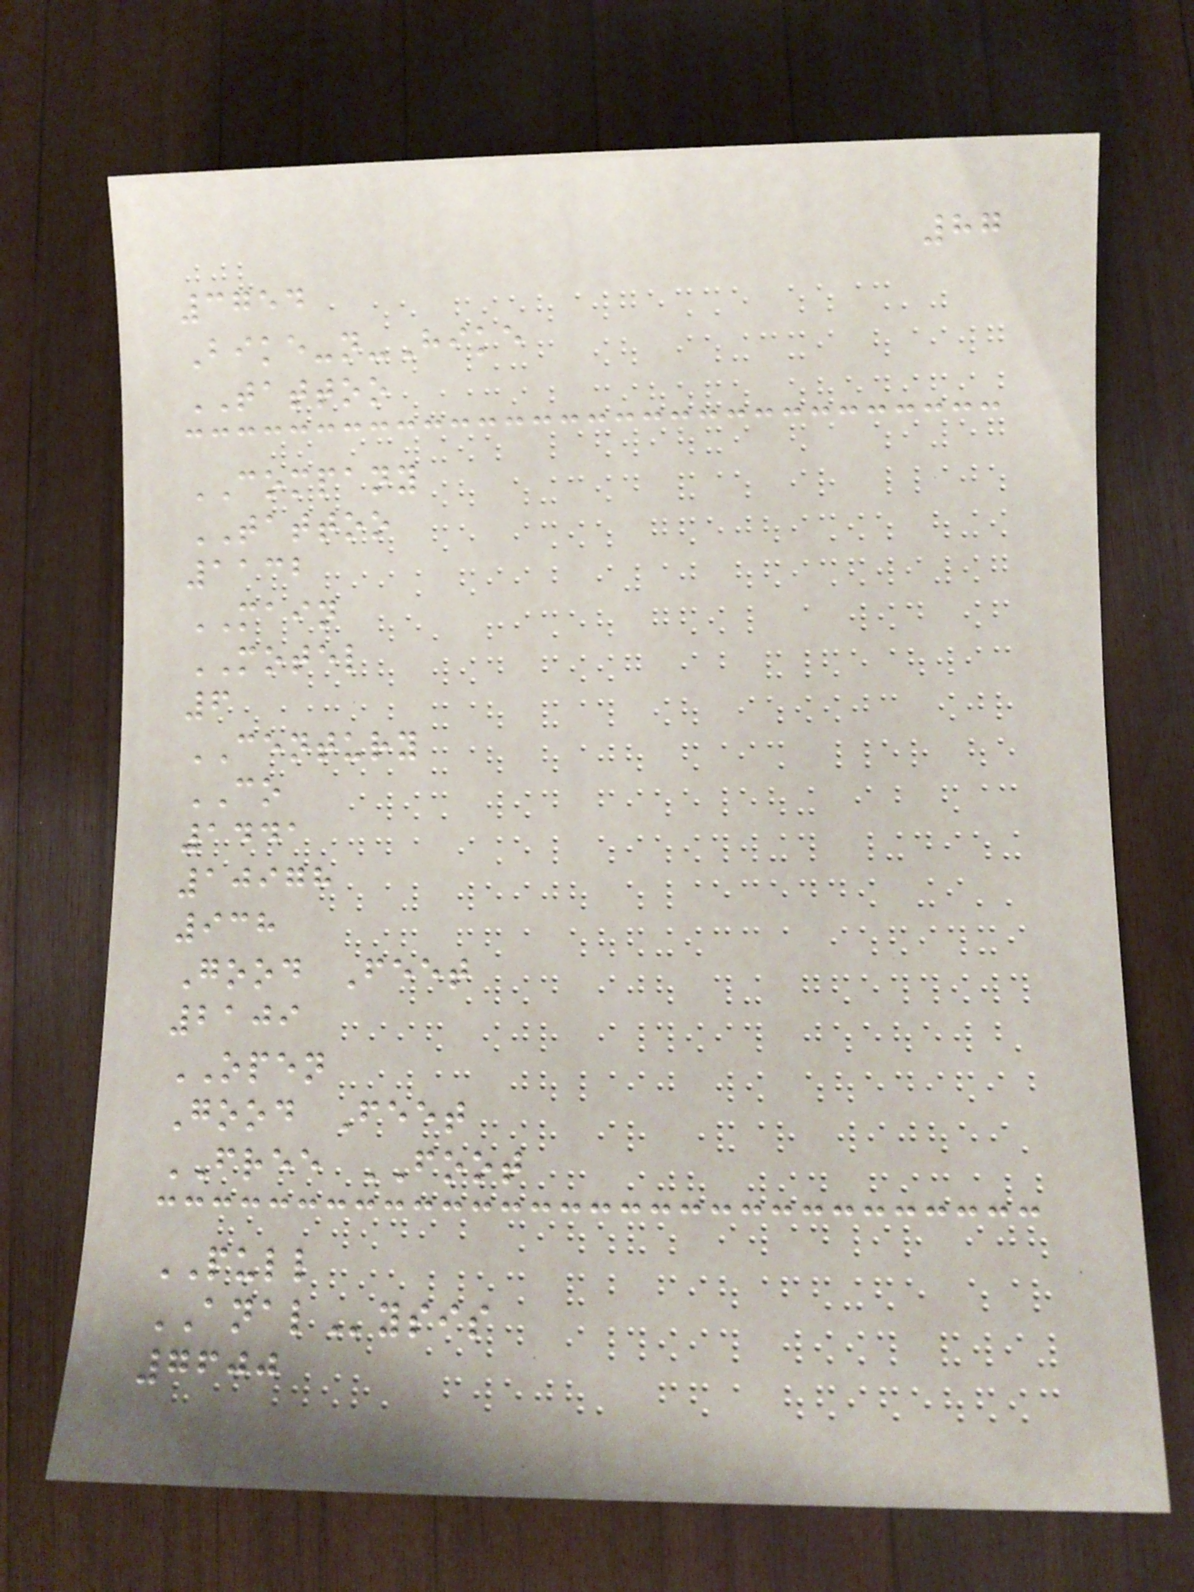87
3754
Bike-n-Hike
TATTOO
COMPANY
TATTOO
1132
MAIN
MOTEL
6
CENTURY
CO
1441
10978
938
Good Feet
2109
OPEN
Good Feet
FREE FOOT
PULL
ANALysis
7600
